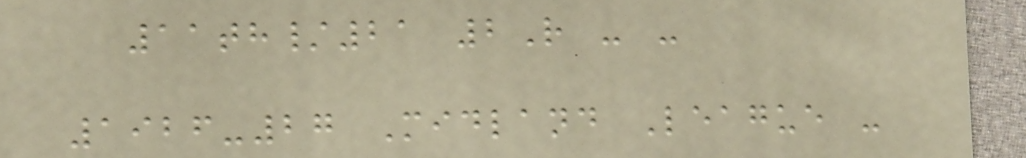11th/21 2R - -
1926-27 Midland League -
